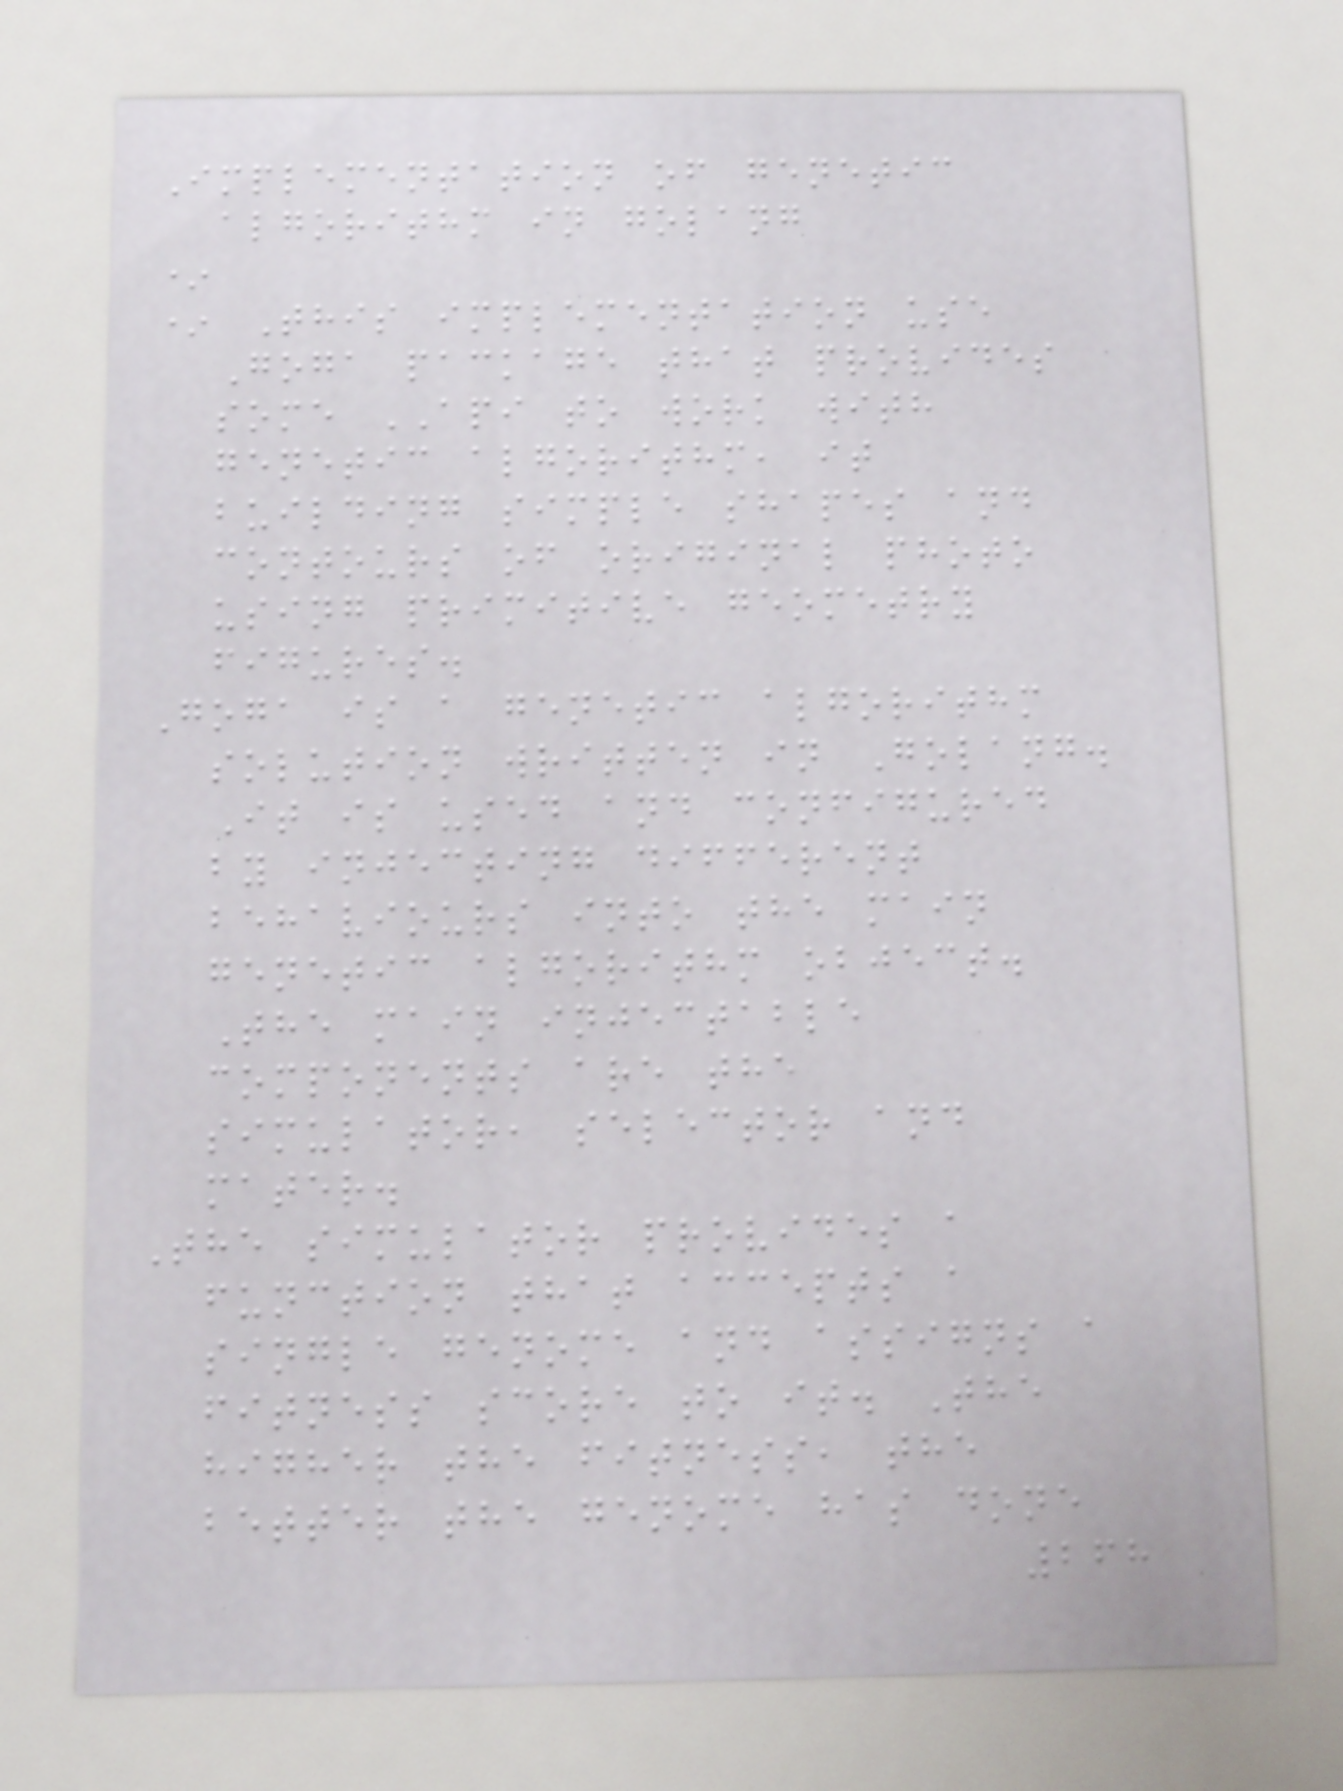Implementation of genetic
algorithm in golang
*
* This implementation use
Goga package that provides
some API to work with
genetic algorithm, it
building simple shapes and
contours of original photo
using primitive geometry
figures.
Goga is a genetic algorithm
solution written in Golang.
It is used and configured
by injecting different
behaviours into the main
genetic algorithm object.
The main injectable
components are the
simulator, selector and
mater.
The simulator provides a
function that accepts a
single genome and assigns a
fitness score to it. The
higher the fitness, the
better the genome has done
268
